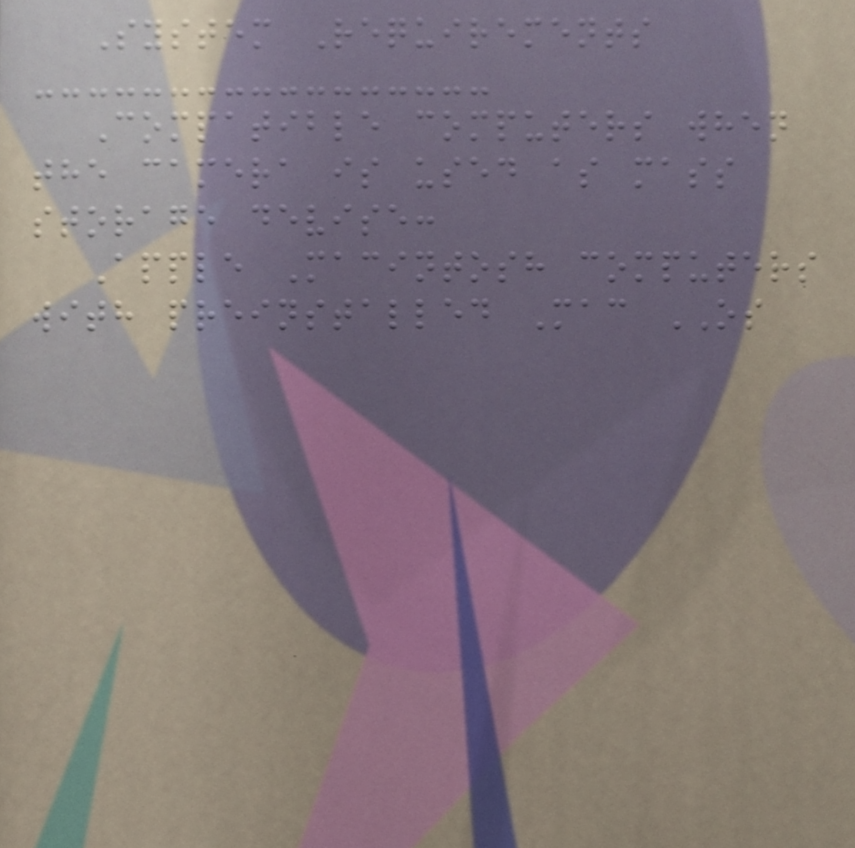System Requirements
Compatible computers when
the camera is used as mass
storage devise:
Apple Macintosh computers
with preinstalled Mac OS
